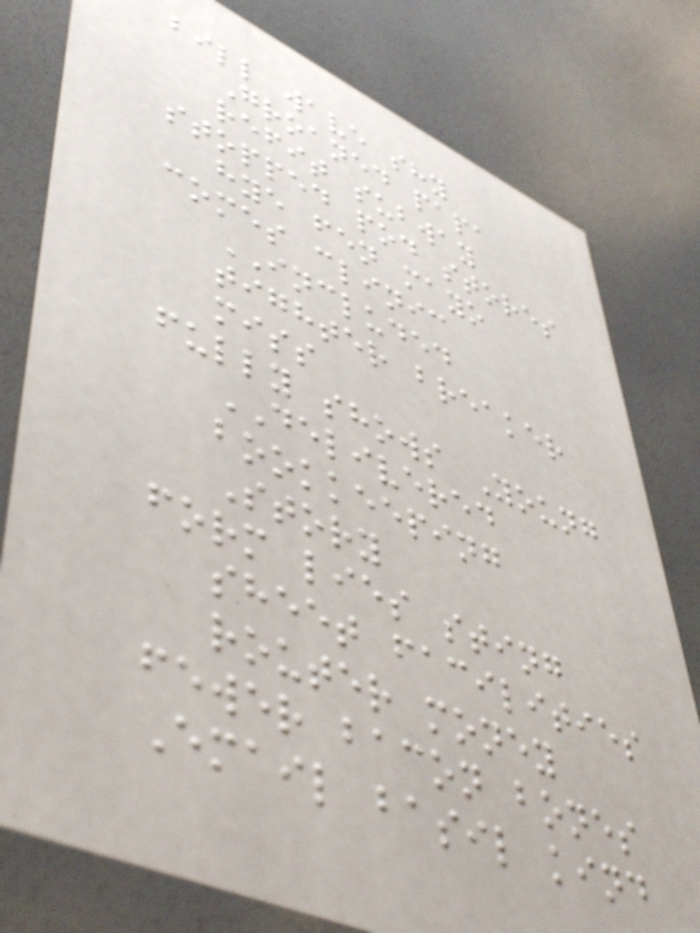bill wave shy
Groaned papa
refit subway
stopped pod stores
hye fen mayo
comes clinic
INCLUDED
tighter breaker
miss
fully shows Young
DELIVERED
bookkeeping
Story
form lies sting
sheet facilities
router money
fewer bacon bones
Email basil kind
